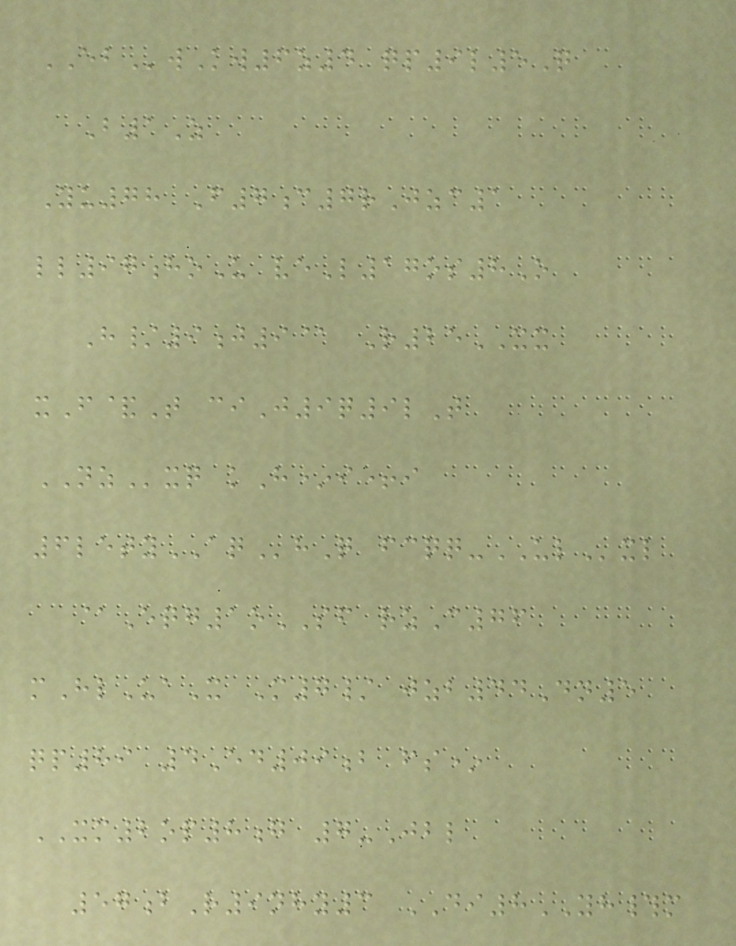EBwKw6z4 qp9l5Q
B1Z
Yu78 F7c7rJzc1
ll97hoU veL17os8O
H/9j9@ R25XX
xF&T ciJ9q9lT
NZxq kH*i+i
6letyAQhQ fcqq-ULxl
@Eqg1oSF rzC76
mHlUaX M7/ jzb44Dn5
qp89 4Ed09b fs*
XM2op8g 7-Jbl
57bR9nhy3 DI8YH#m
